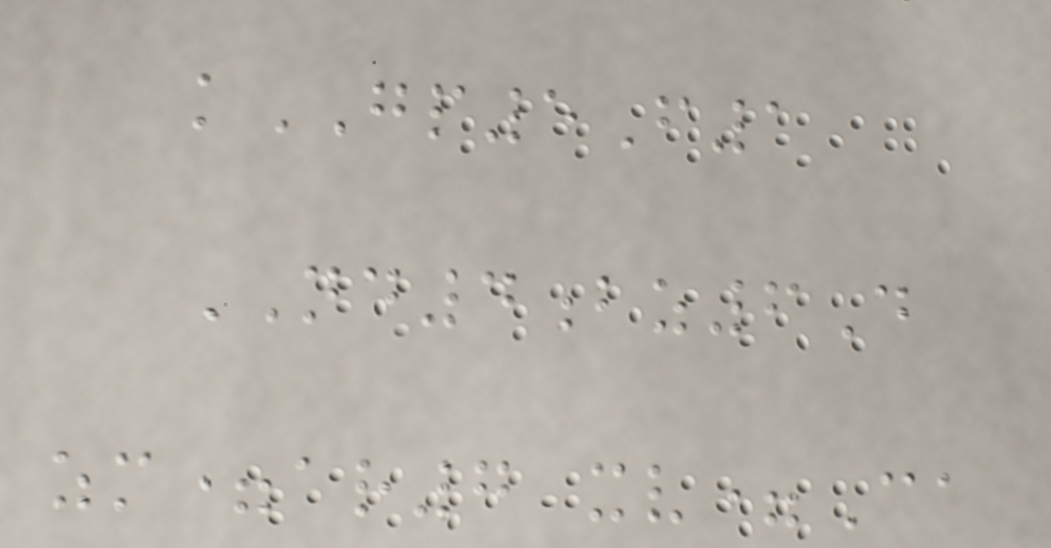kGP5F1
ND4bz6D
zm=ar7 xv=Ca
